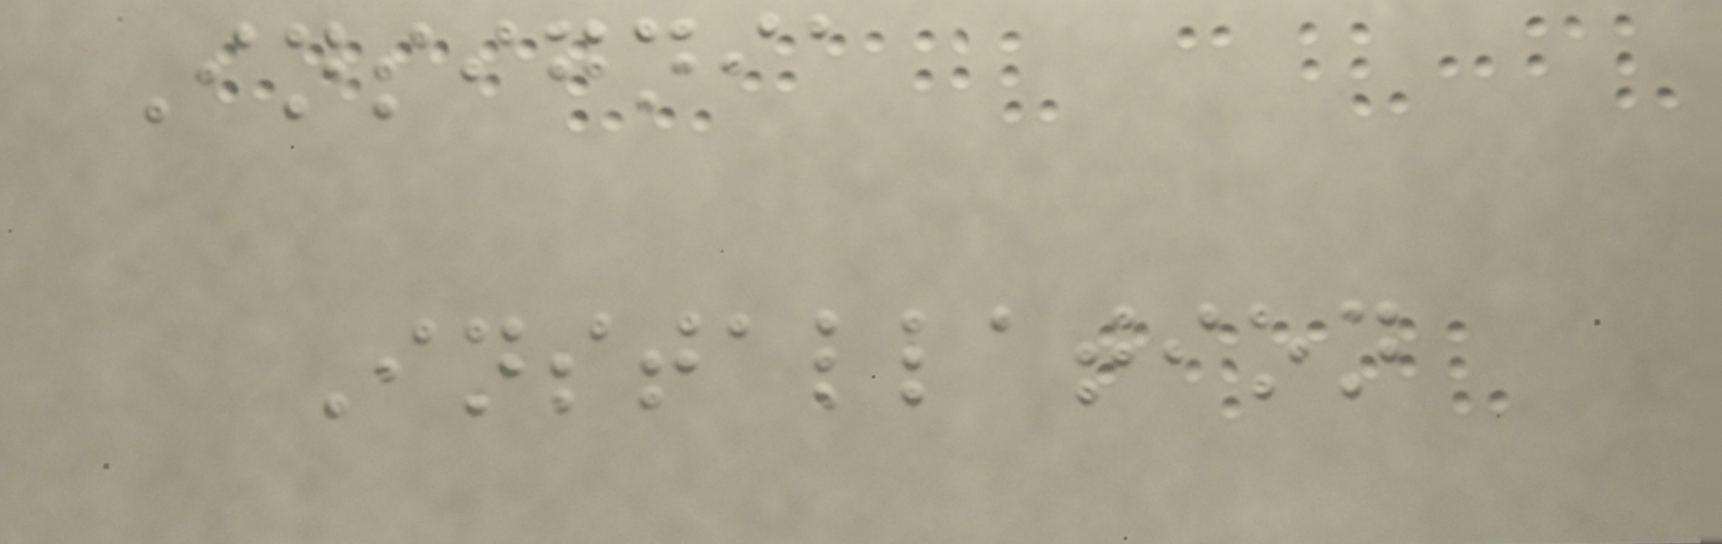Insignia
Installation
